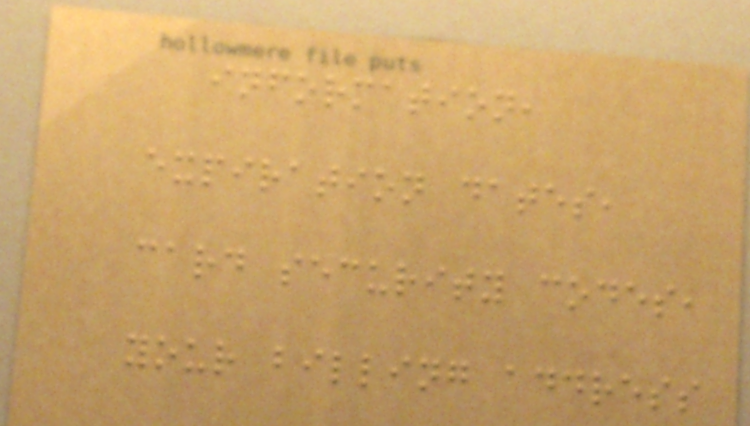information,
expiration dates,
card security codes,
your billing address
